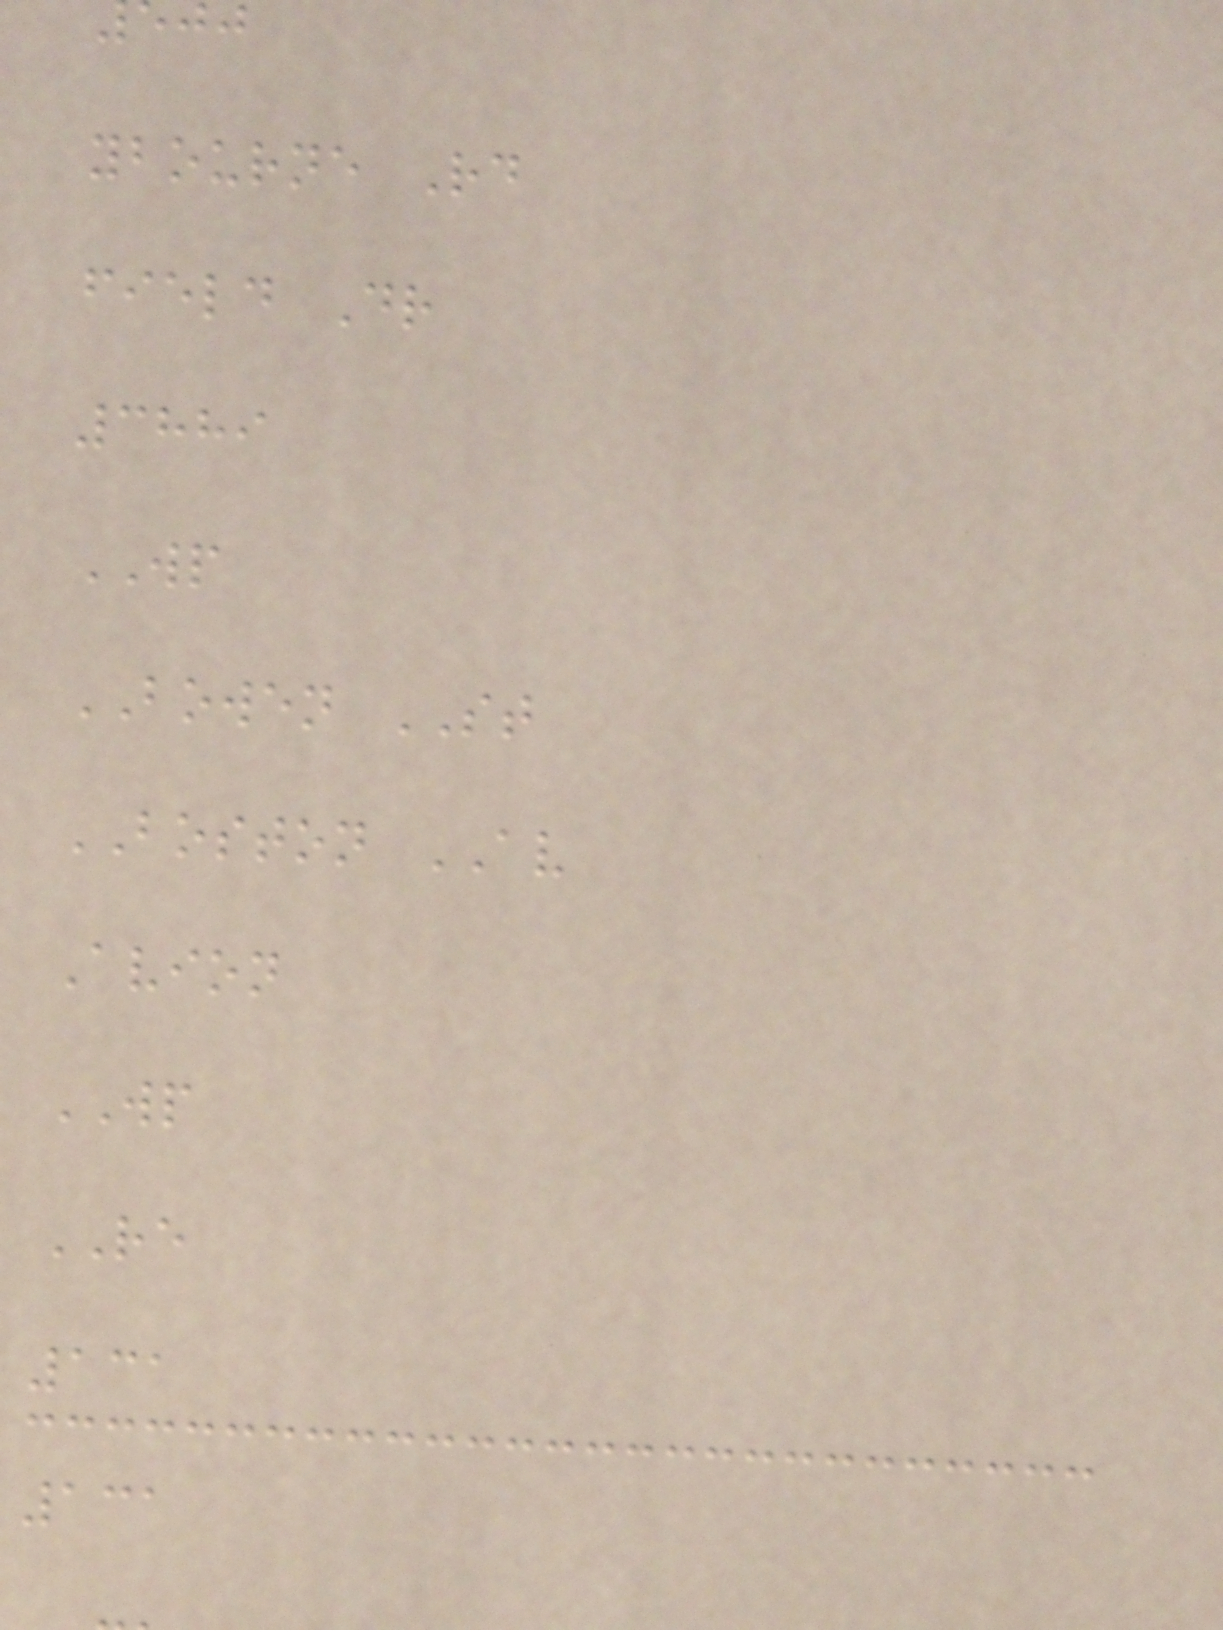ybourne Rd
field Dr
3889
WP
BOWEN ST
BOSTON AV
Avion
WP
RE
131
131
